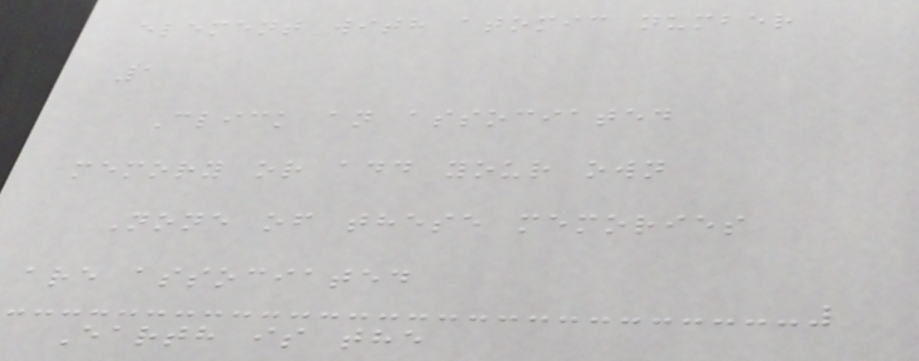element with atomic number
1
Click an associated
memory or add your own
None of these memories
are associated
Earth is the
